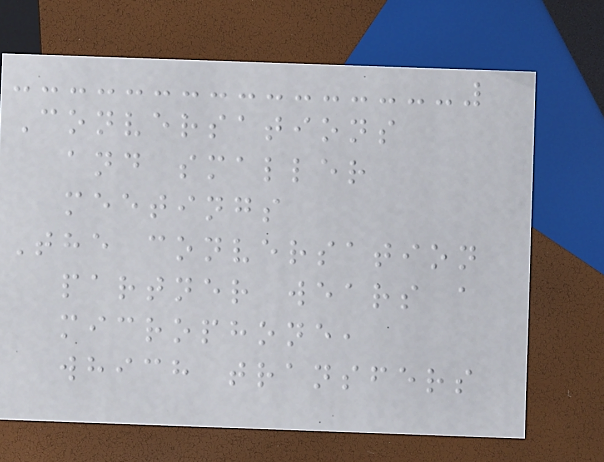Conversations
and smaller
meetings
The conversation
partner wears a
microphone,
which transfers
